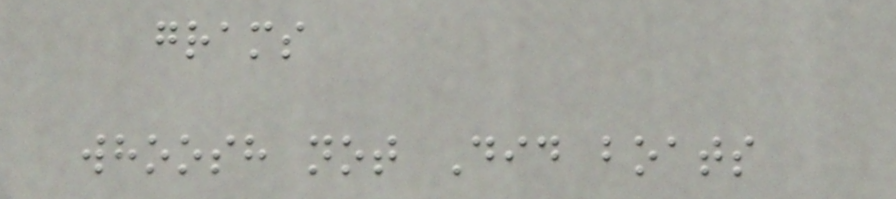grams
whoosh not Did boats
